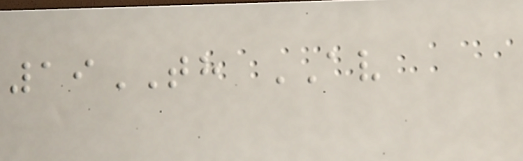19TH AV
